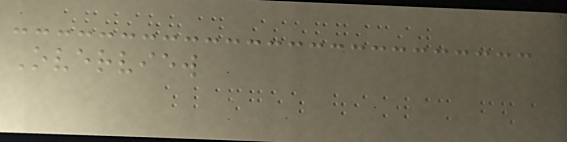Overview
